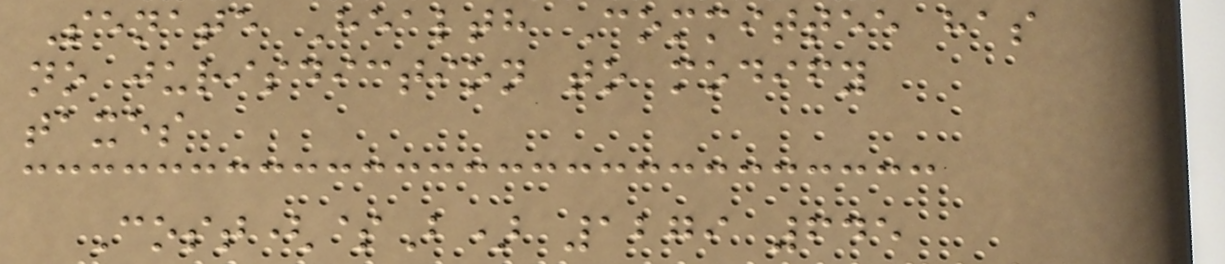Senate Health Committee has
no jurisdiction to modify
taxes
Cost($B) 1279 645
